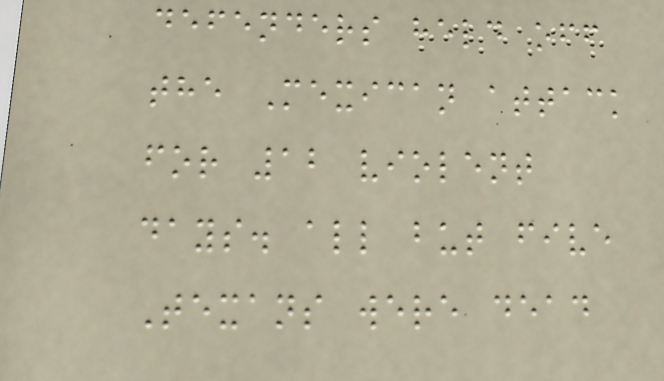defenders held off
the Mexican attack
for 12 violent
days. all but five
Texans were dead
